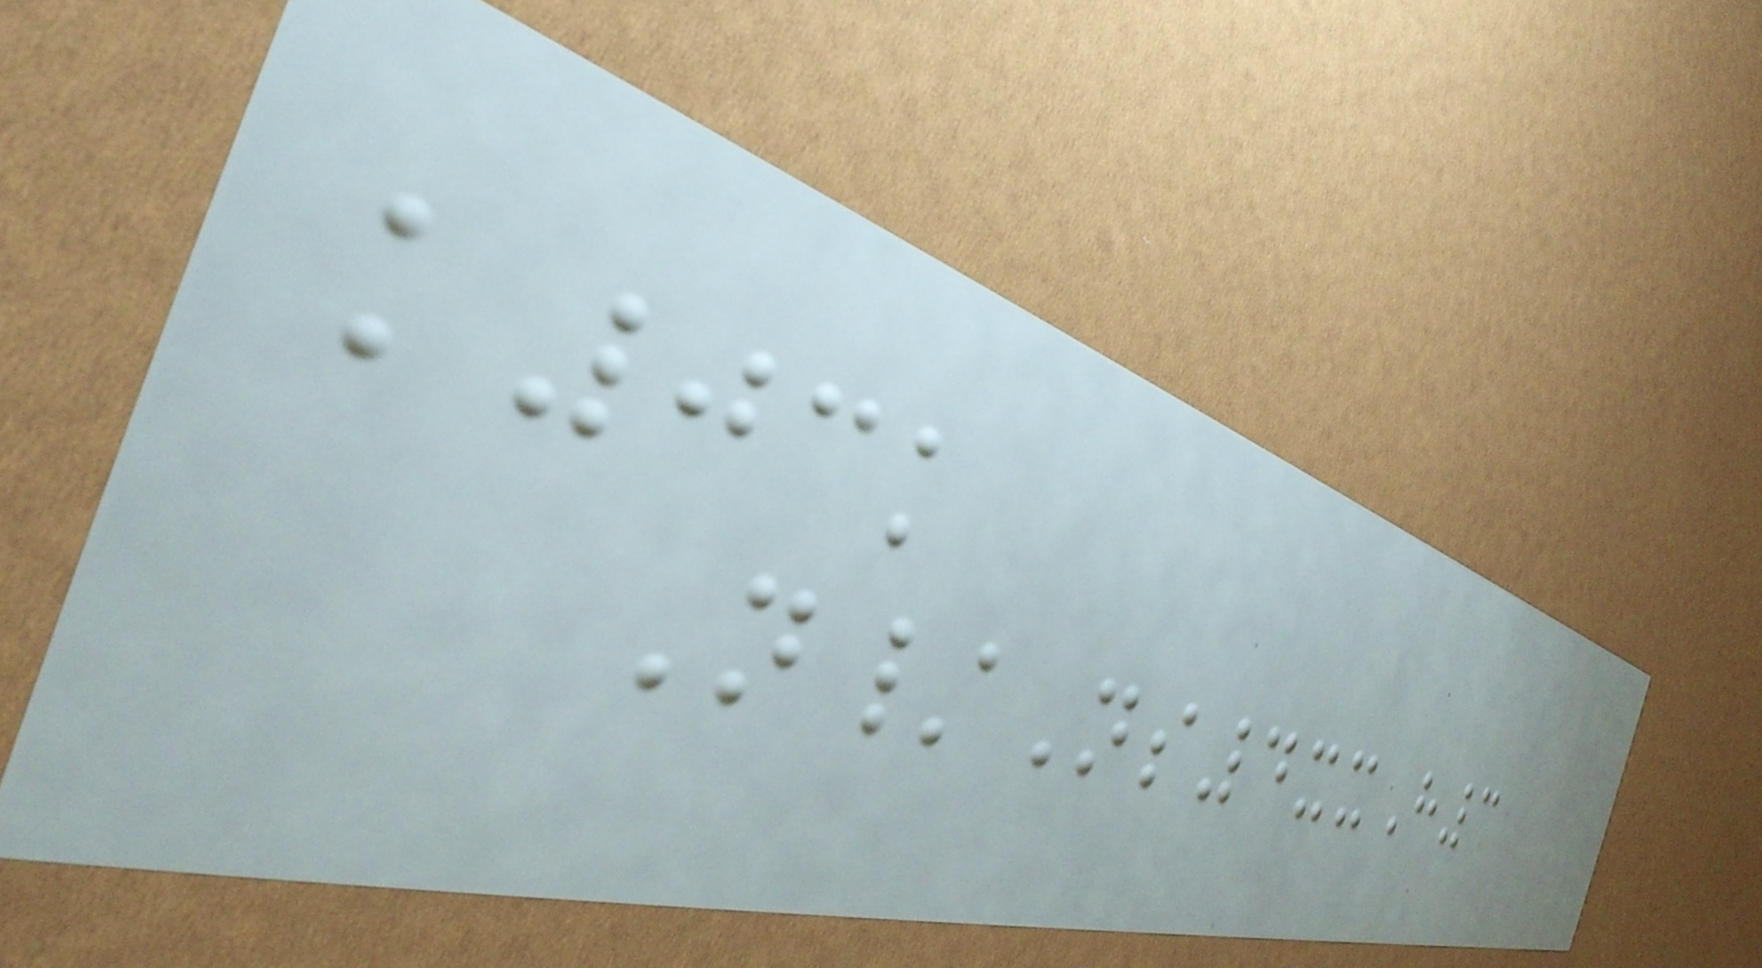k03k
N/Ns4xxH3
